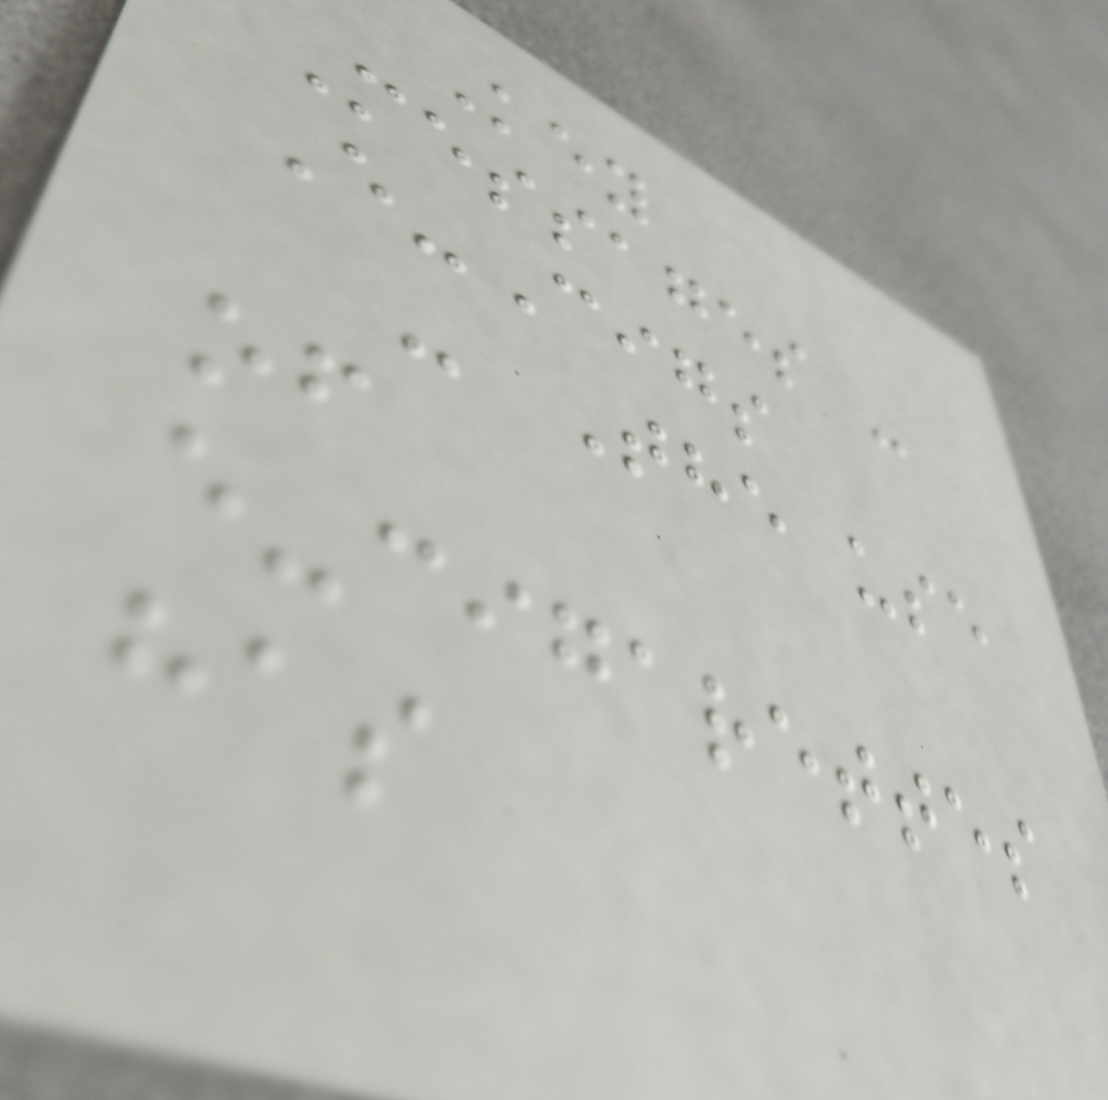Key
Messages -
E-Cigs
- The use
of
e-cigarettes
has
